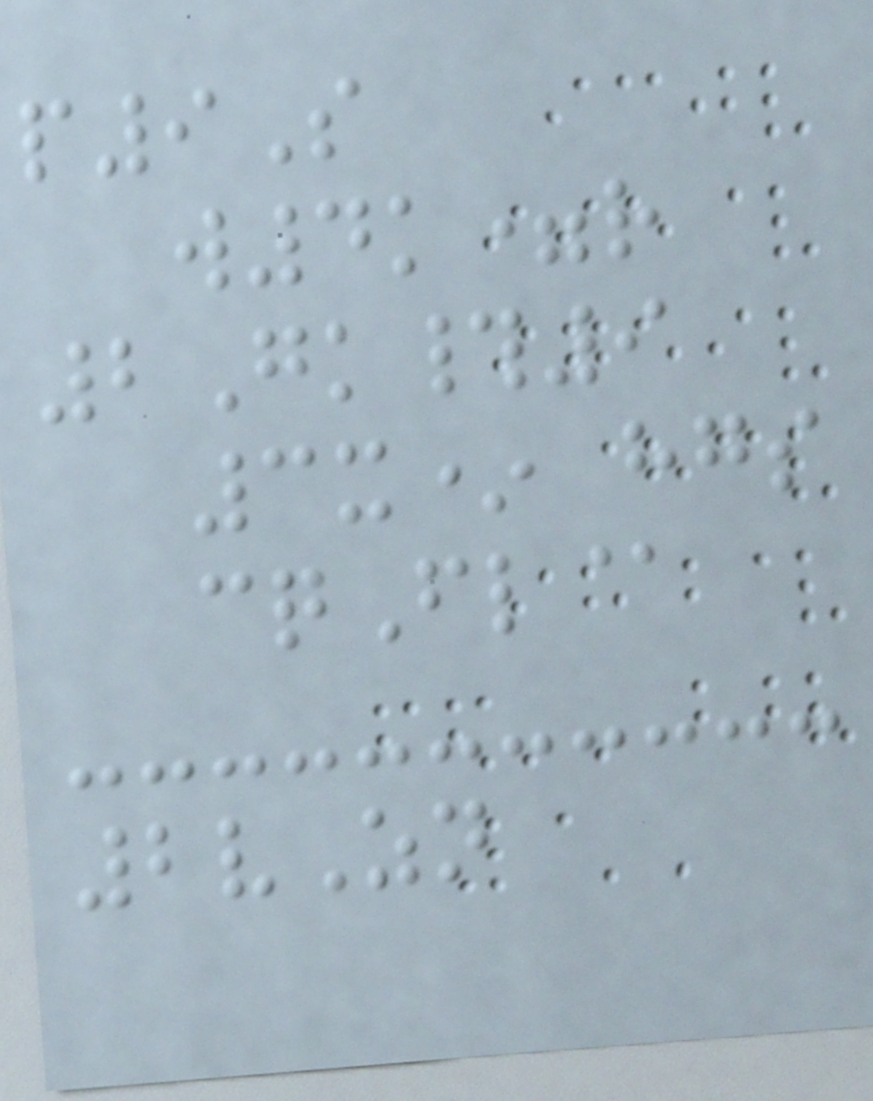p9S
w4k=r
2Gk#9
3x* hgs
cqFl@
2vZn
